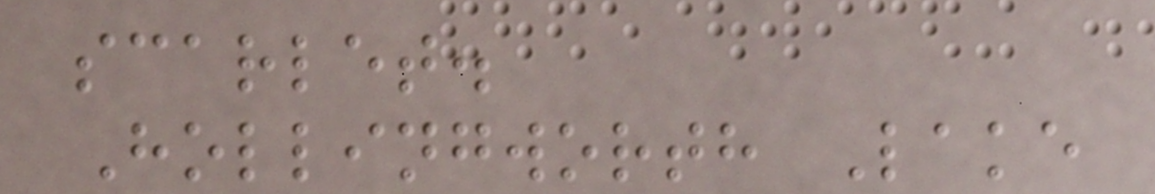scarlet.
Hollingworth Lake
